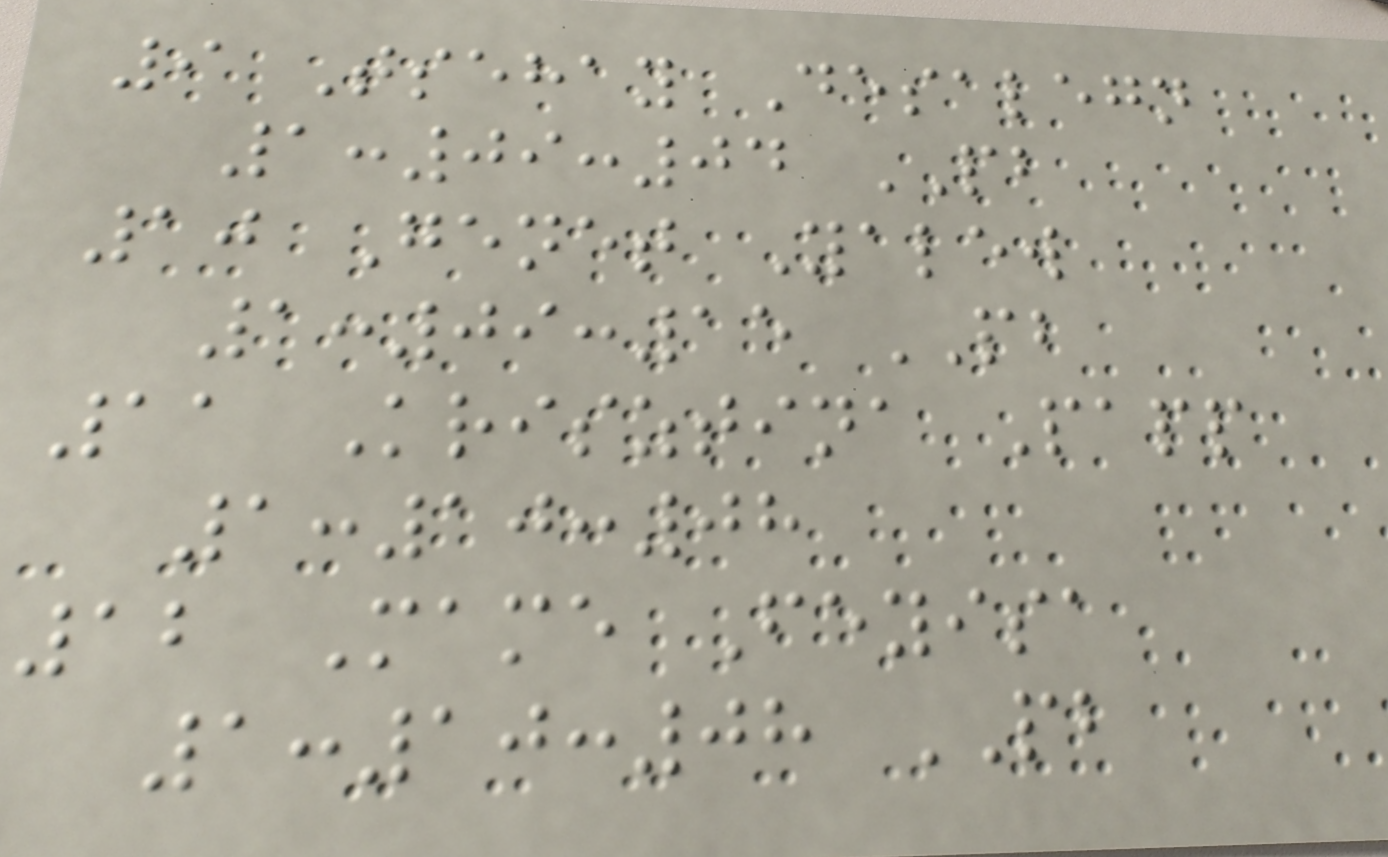9 Tsehay Desalegn
1:09:04 PB
10 Genet Yalew
1:09:15 PB
11 Krisztina Papp
1:10:08
12 Mame Feyisa
1:10:08 PB
